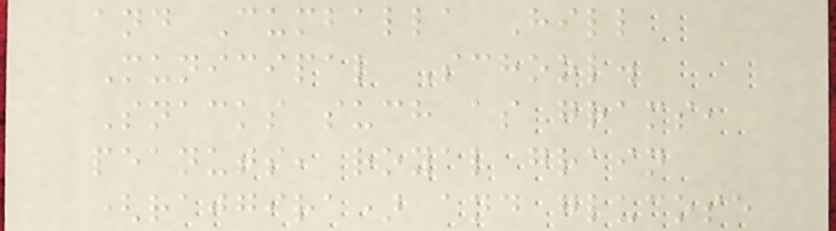and Cumballa Hill
Municipal School.
Snacks such as grams,
peanuts, royal grain
(rajgira) and glucose
